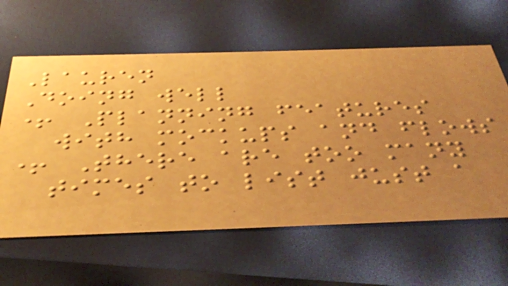Lauren
Doing well
+ Planning features
with mockups and flows
+ There are too many
times to list just a
